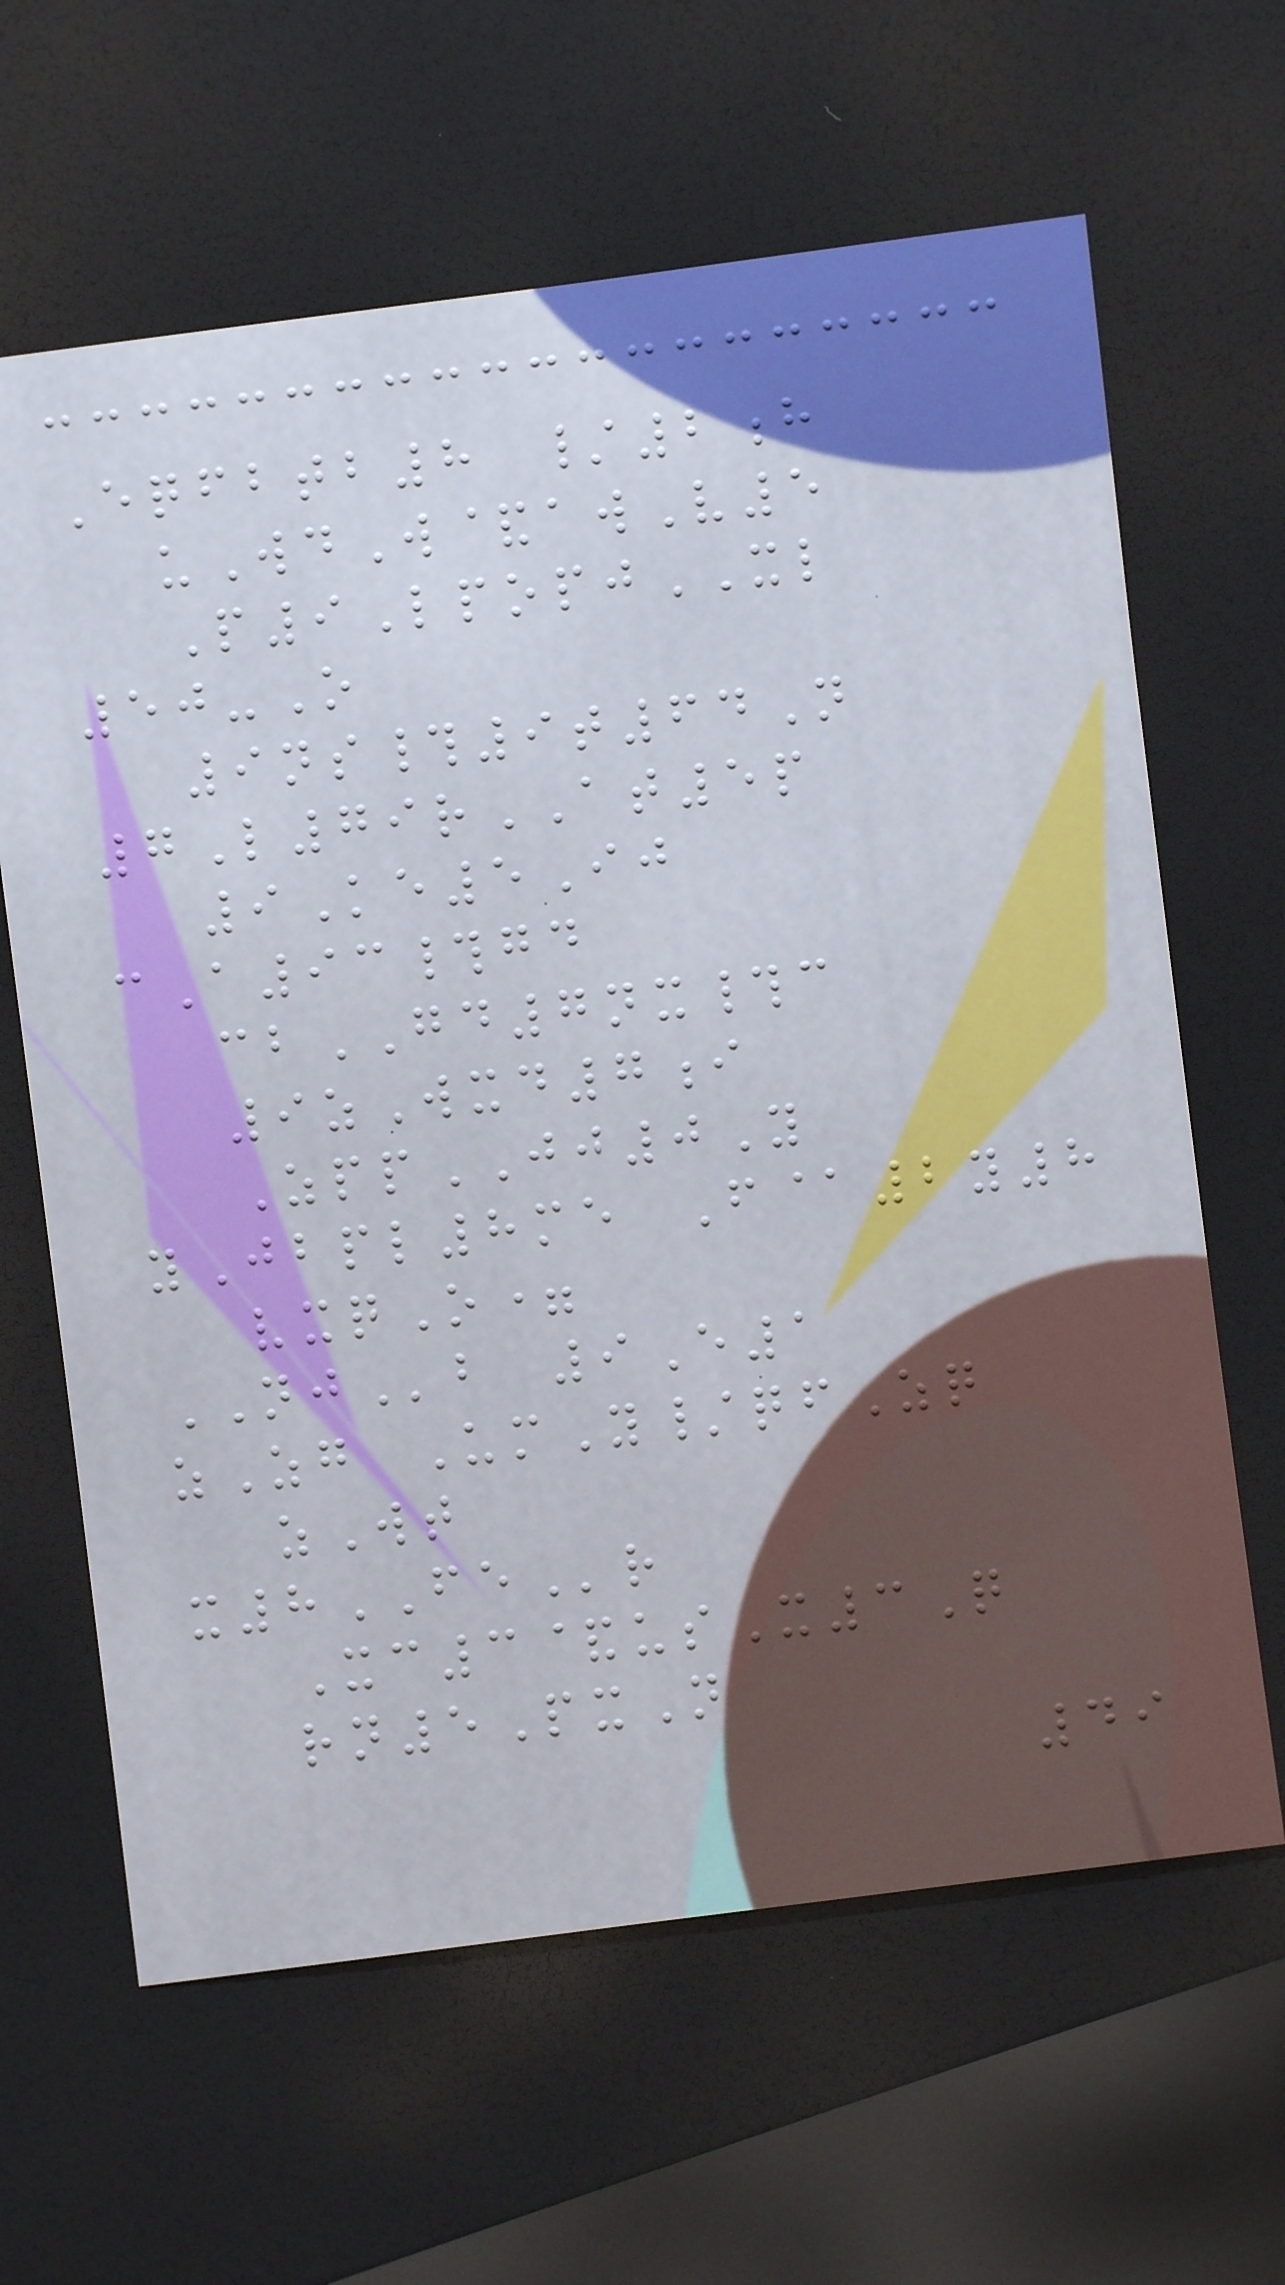Eqfbtb8 /2h
uWdW&awV5
P9LpopjXL
50-O
9ns#9t64N
7L79rAT5p
9Ke5Ij
cA93#gd
cbGD7nx#c
9zWxd7i
ZppJJ0Y
yJbpl8me F@2y8
vxqO=
NJb 9E1
zZg UmY/qfZq
zWt
x8FEr
Xc3&usX3Q
rn5PxN
49
